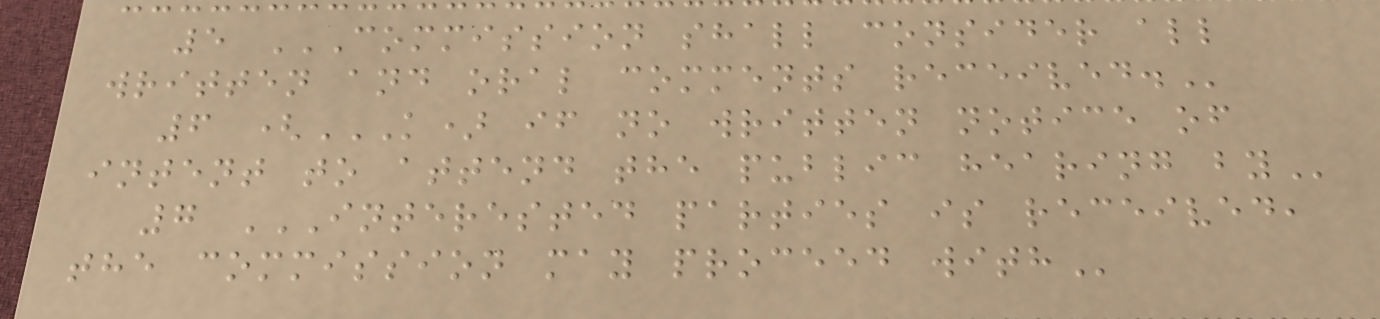5 COMMISSION SHALL CONSIDER ALL
WRITTEN AND ORAL COMMENTS RECEIVED.
6 (K) IF NO WRITTEN NOTICE OF
INTENT TO ATTEND THE PUBLIC HEARING BY
7 INTERESTED PARTIES IS RECEIVED,
THE COMMISSION MAY PROCEED WITH
